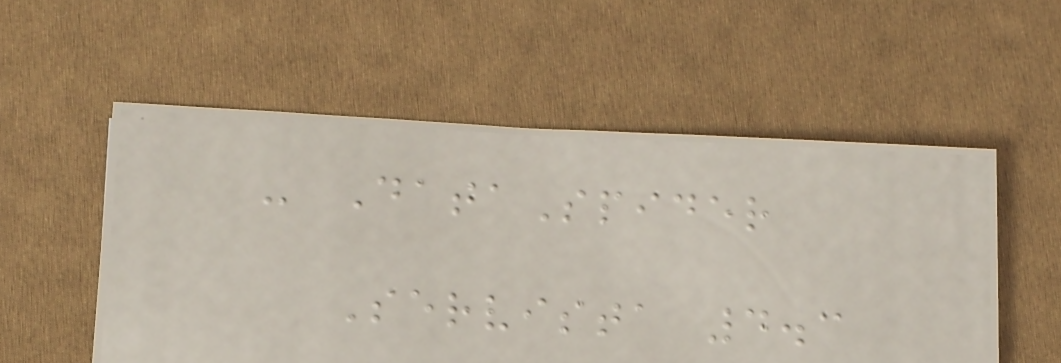- DataSpider
Servista 4.3
